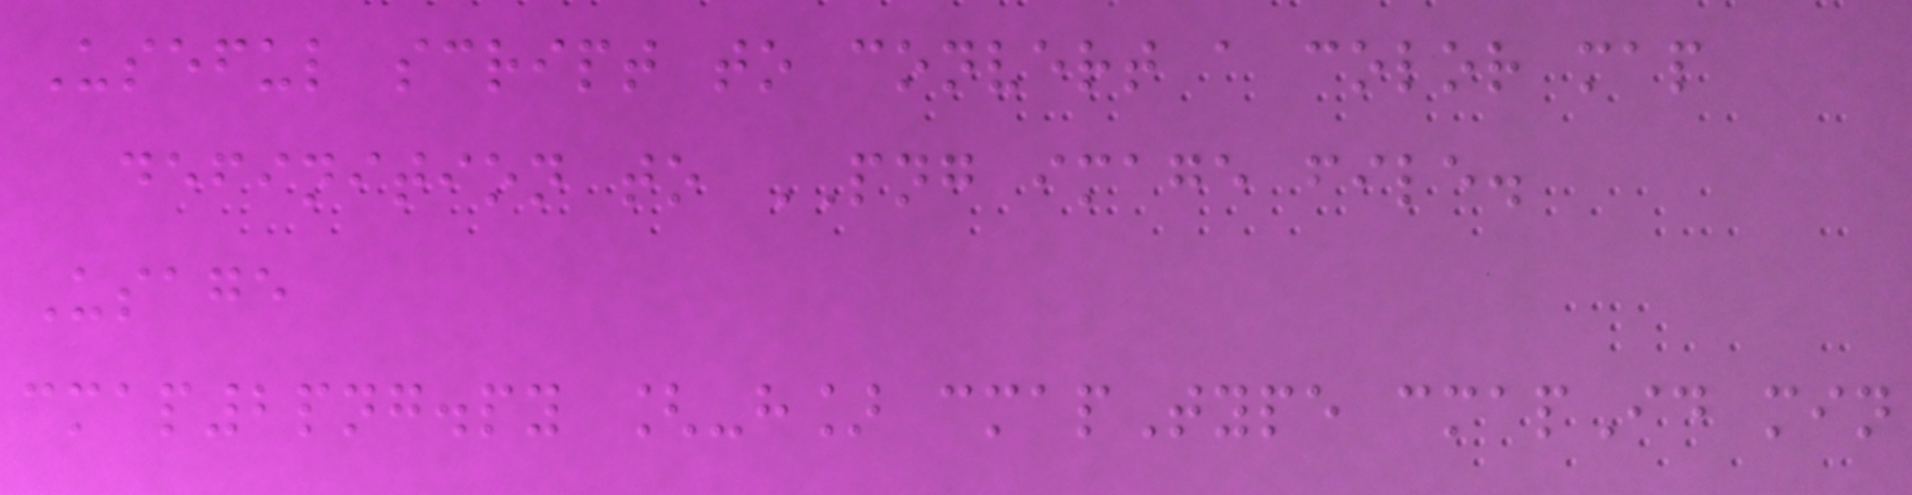Useful script to convert a color map
definition to PNG image file.
Usage
cmap2png.py [-h] cmapType cmapId min
